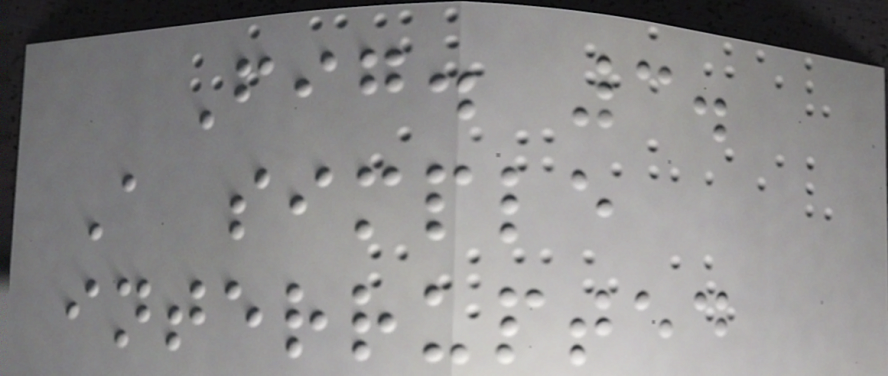Fig. 3.
A simple
interrupted
